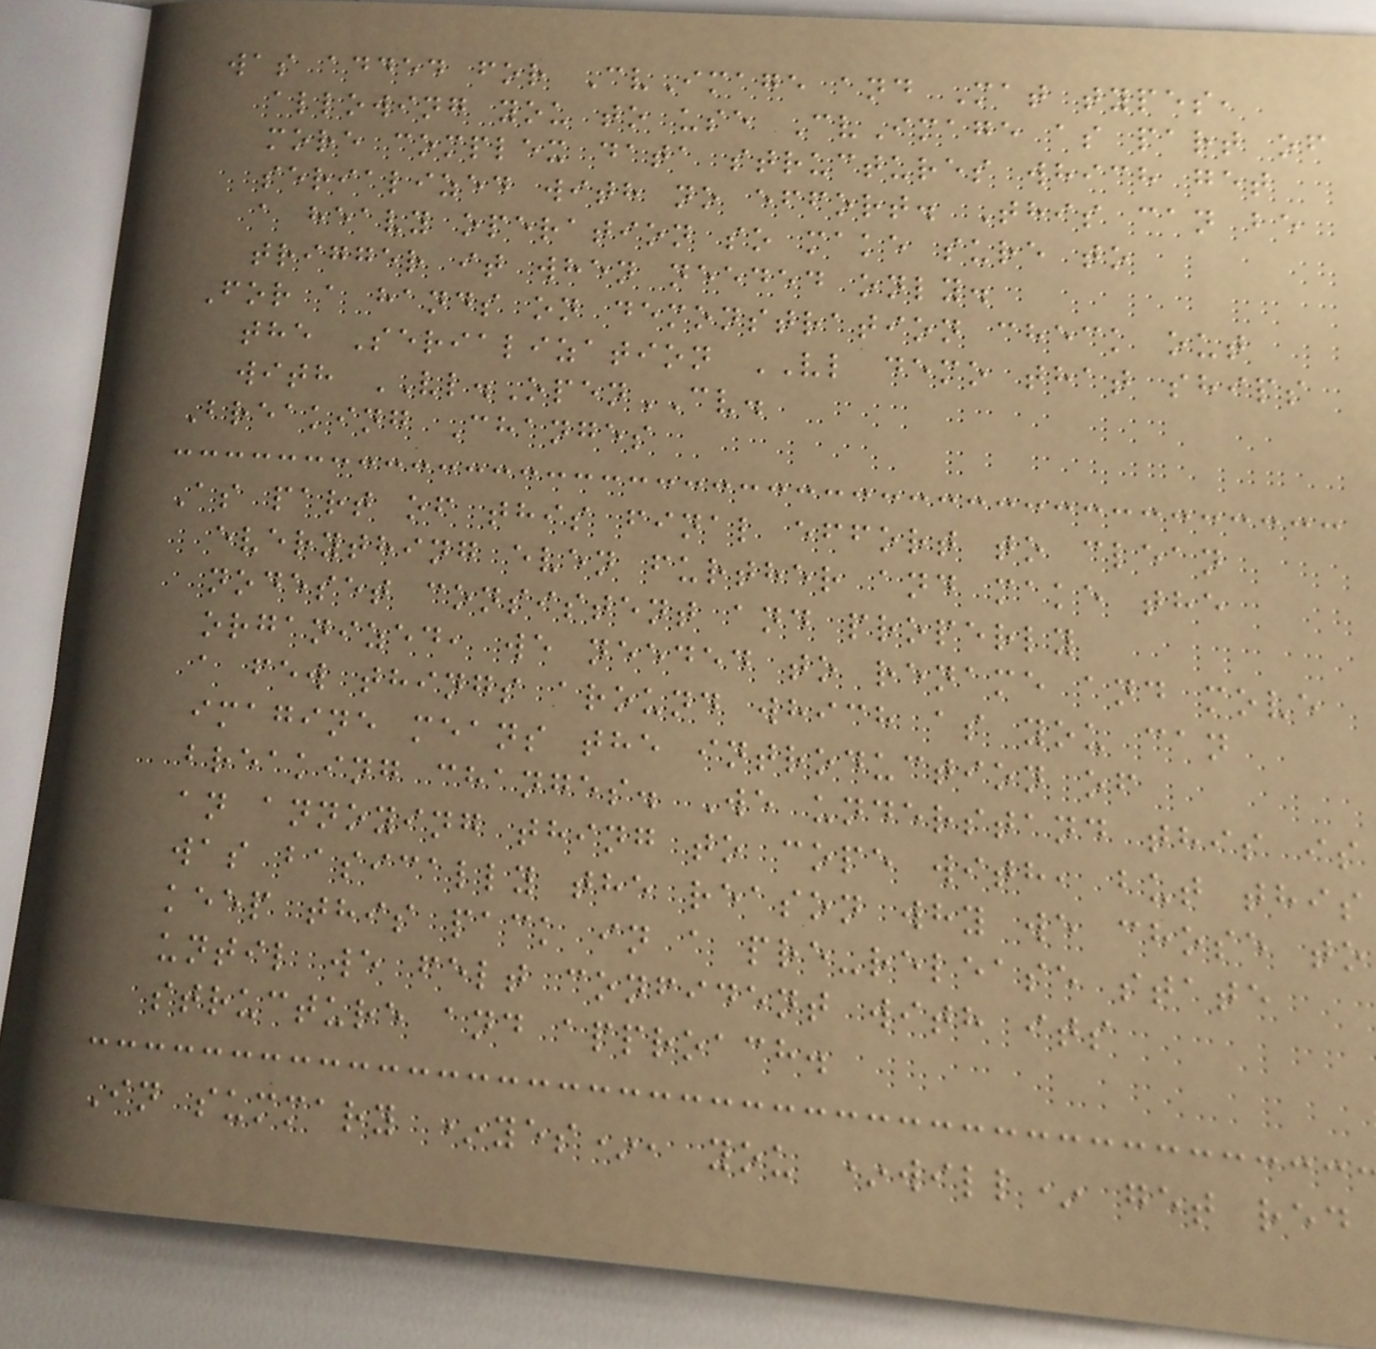was added for CvImage and Mat types,
allowing you to use CvImage as part of
more complex data structures which get
serialized with no effort. This can be
a heavy operation so make sure to
trigger it when needed only.
For a hands on demonstration check out
the Serialization VL demo that ships
with VL.OpenCV.
Breaking Changes
As part of this final effort to clean
everything even further and make the
nodeset consistent and properly
organized, we needed to rename and move
a few things around which as you can
imagine means the introduction of
breaking changes. We understand this is
an annoying thing to cope with, but this
was basically the reason why we chose to
keep this pack in a pre-release state
until we felt confident with its
structure and approach.
In summary *yes*, you *will* get red
